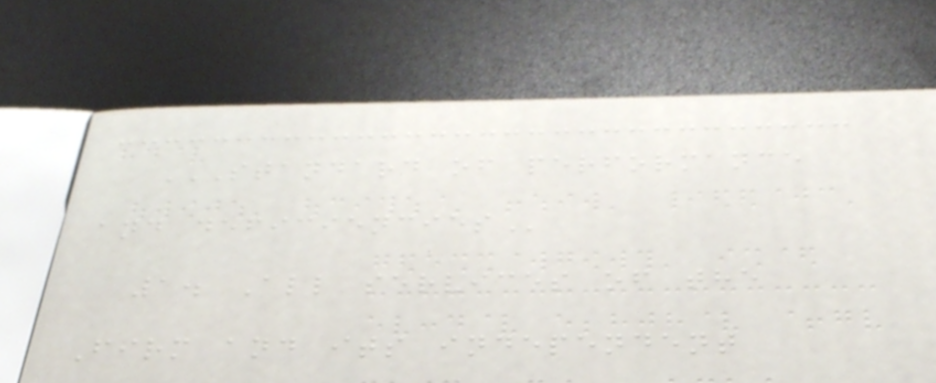STANDARD OF PERFORMANCE
AND DEFICIENCIES
1. All services of the
Firm and its independent
